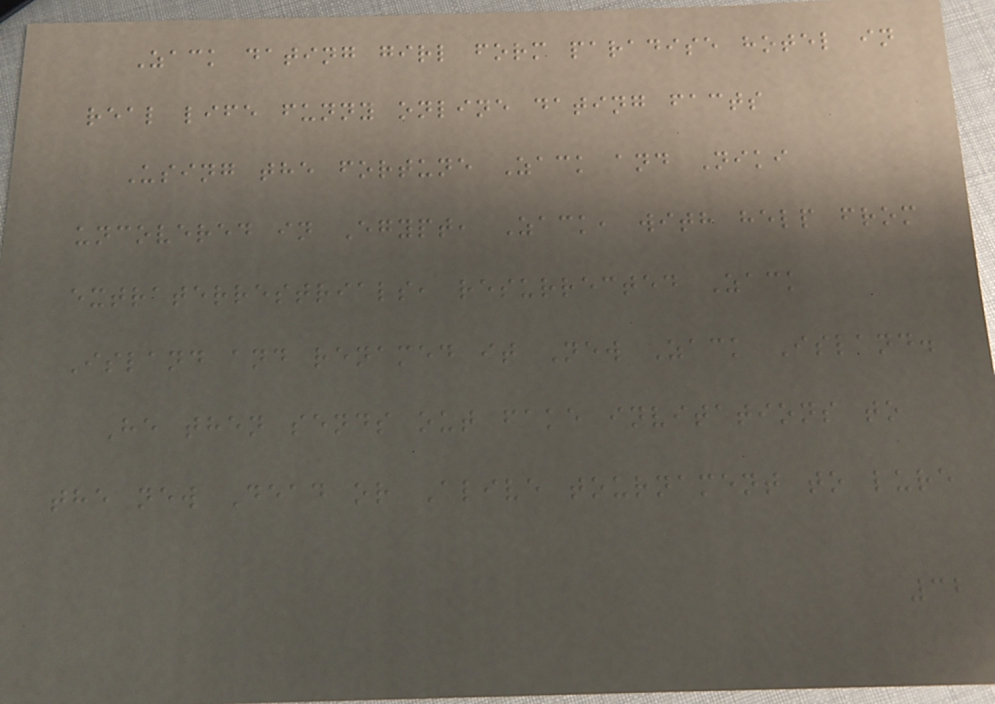Zack dating girl form paradise hotel in
real life funny online dating facts
Using the fortune Zack and Niki
uncovered in Egypt, Zack, with help from
extraterrestrials, resurrected Zack
Island and renamed it New Zack Island.
He then sends out fake invitations to
the new Dead or Alive tournament to lure
32
